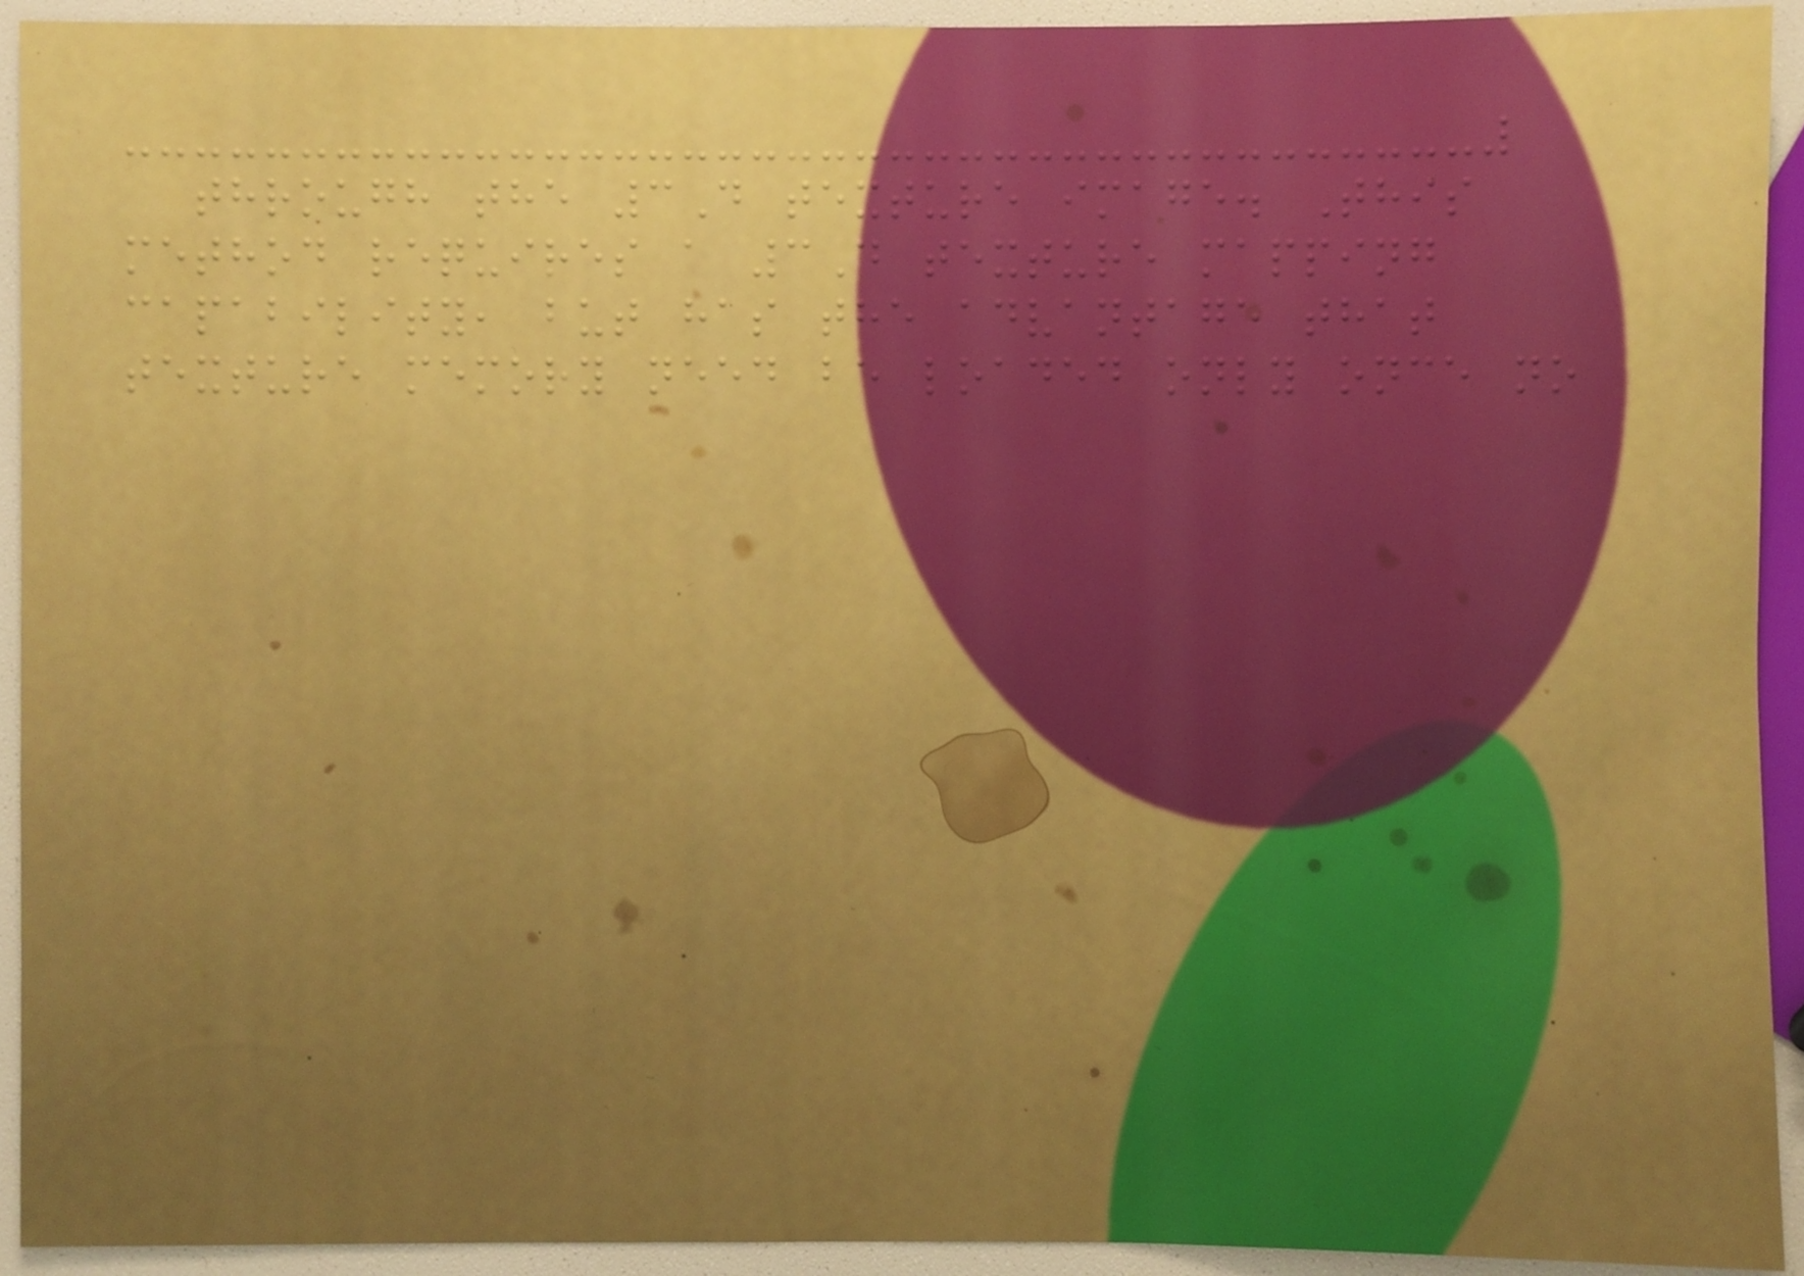through the 3D texture image. This
method requires a 3D texture mapping
capability, but has the advantage that
texture memory need be loaded only once no
